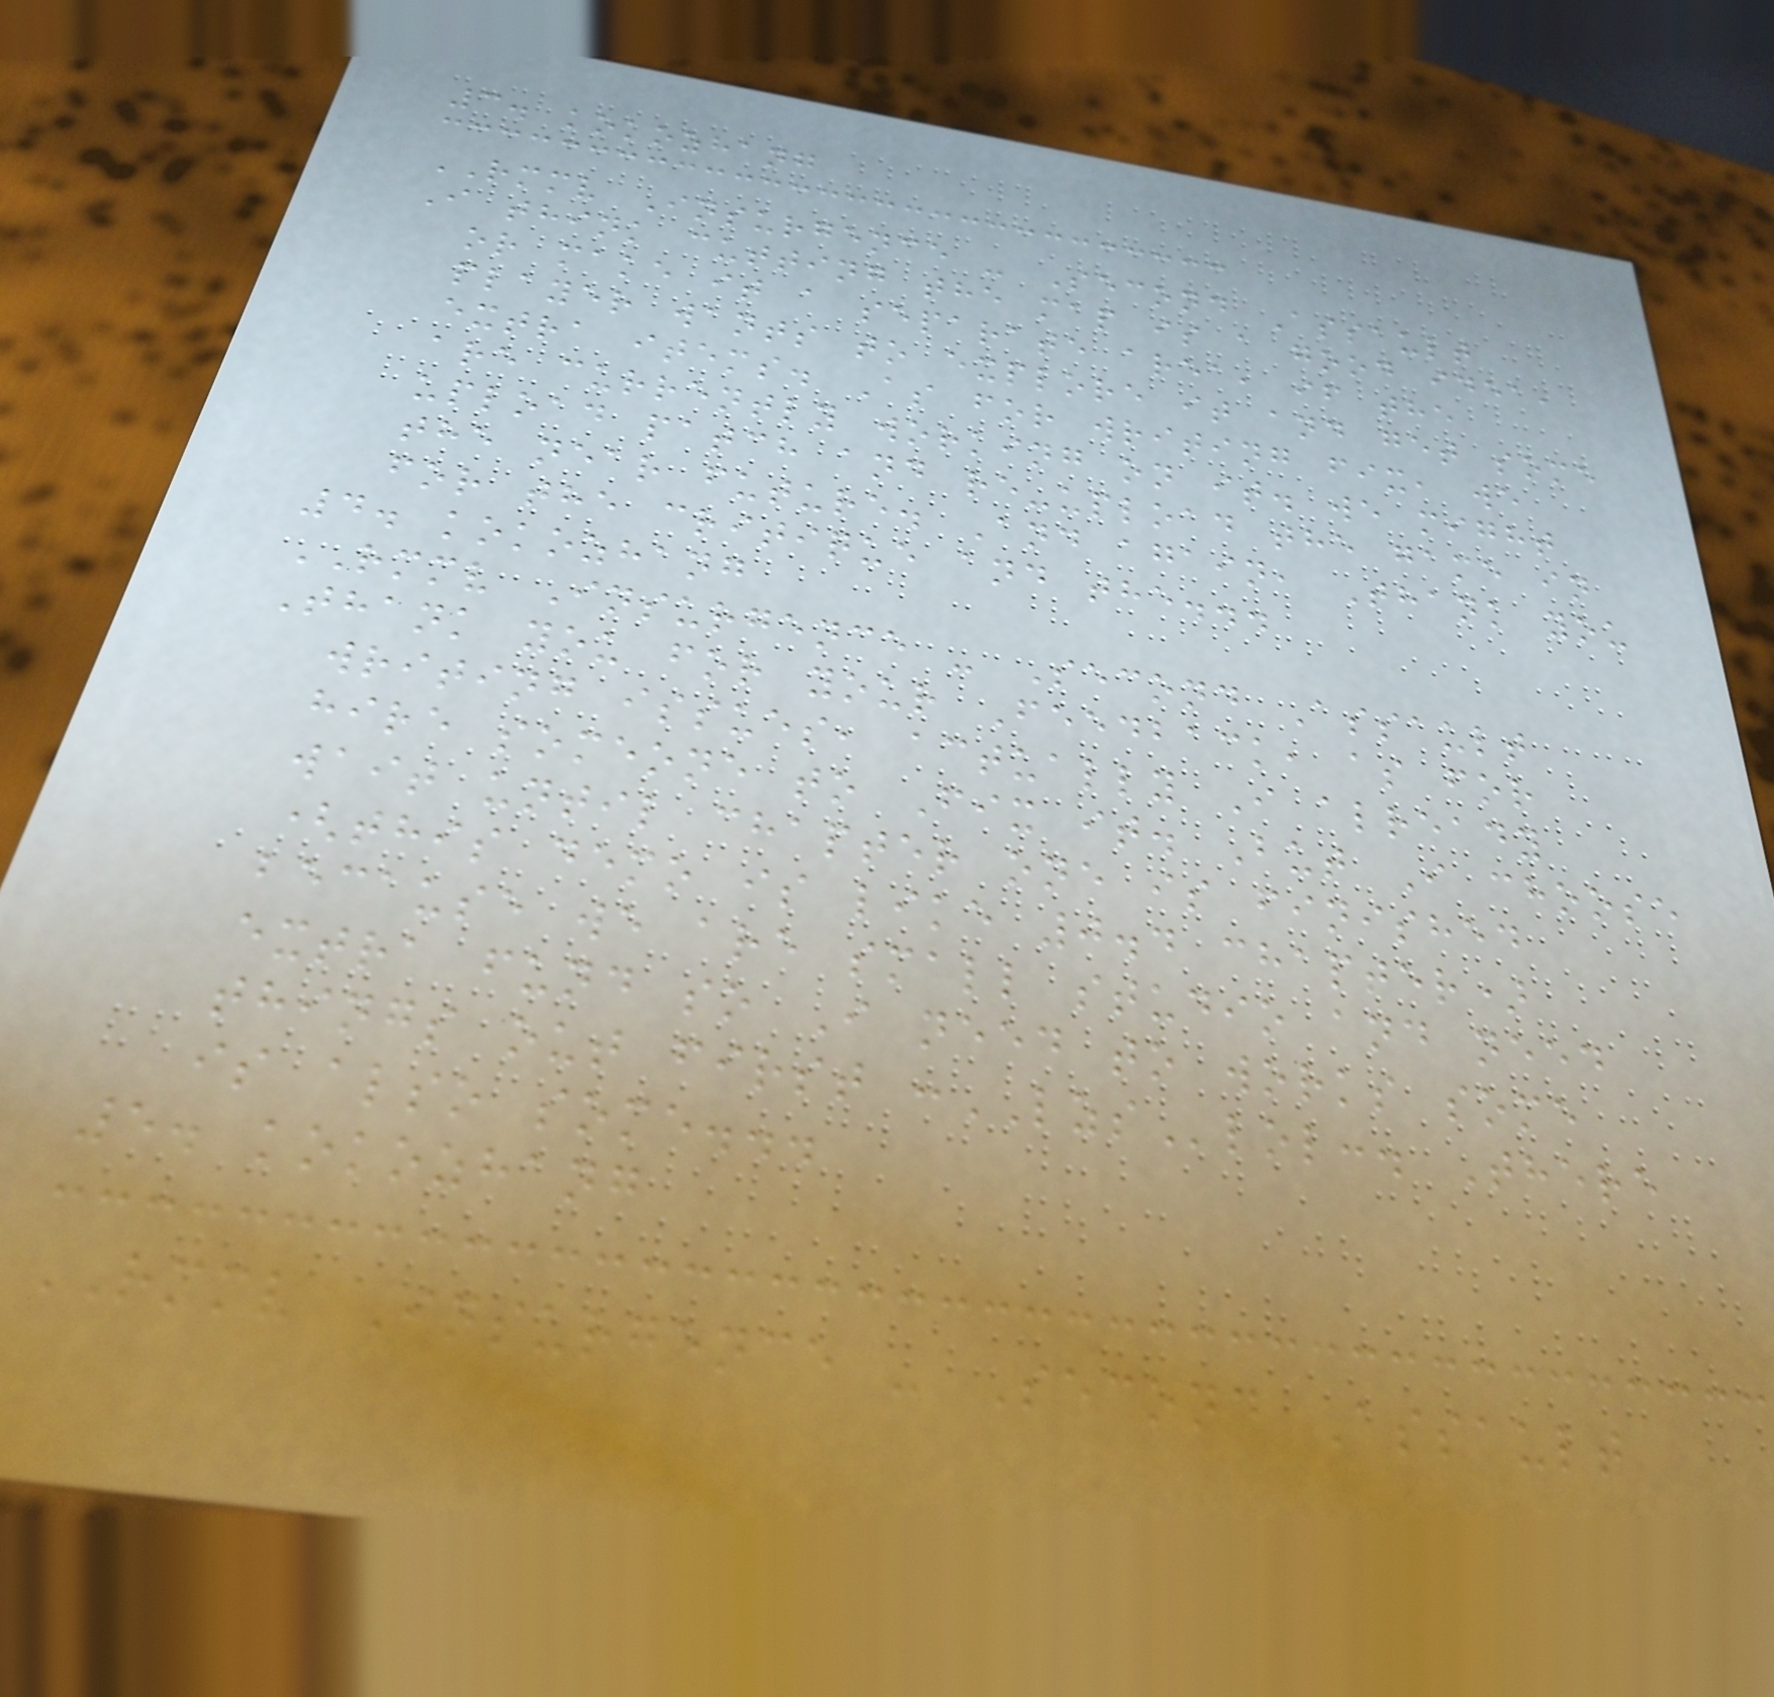3. kokozhang
RMMV Insurgence - Second Assault
I think cutting the map is a good idea,
or make it a separate area, if the
player wants to explore it and get some
extra items. As for writing fix, we
are currently working on it. we might
upload patch and re-upload the game in
the near future. And again, Thank you
for the critique and the...
4. kokozhang
RMMV Insurgence - Second Assault
Thank you for your Feedback, as for
writing issues, actually I already
hire someone to Fix it. But I choose
wait until chapter one is finished
(this demo is like 0.4 chapter)
because we are small studio and need
extra fund so I need to works some
things out first :LZSlol:. There
is also some...
5. kokozhang
RMMV Insurgence - Second Assault
